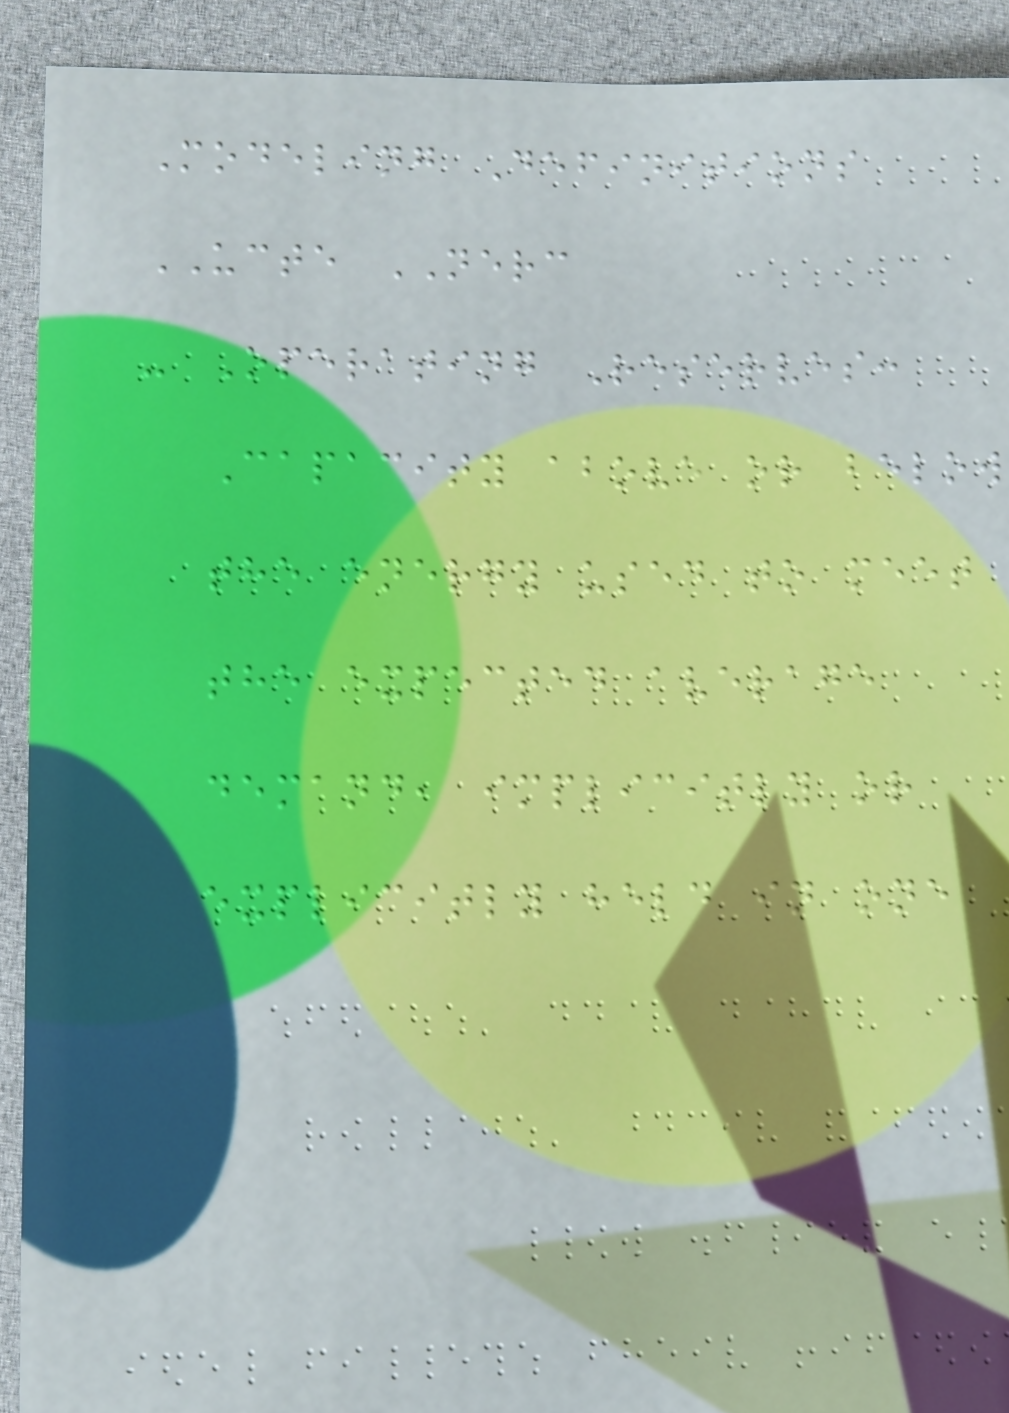Modeling Definitions
UCTE NERC
- Operating Reserves:
Capacity above or below
the energy used to meet
the expected average
demand, implicitly or
explicitly held in one
